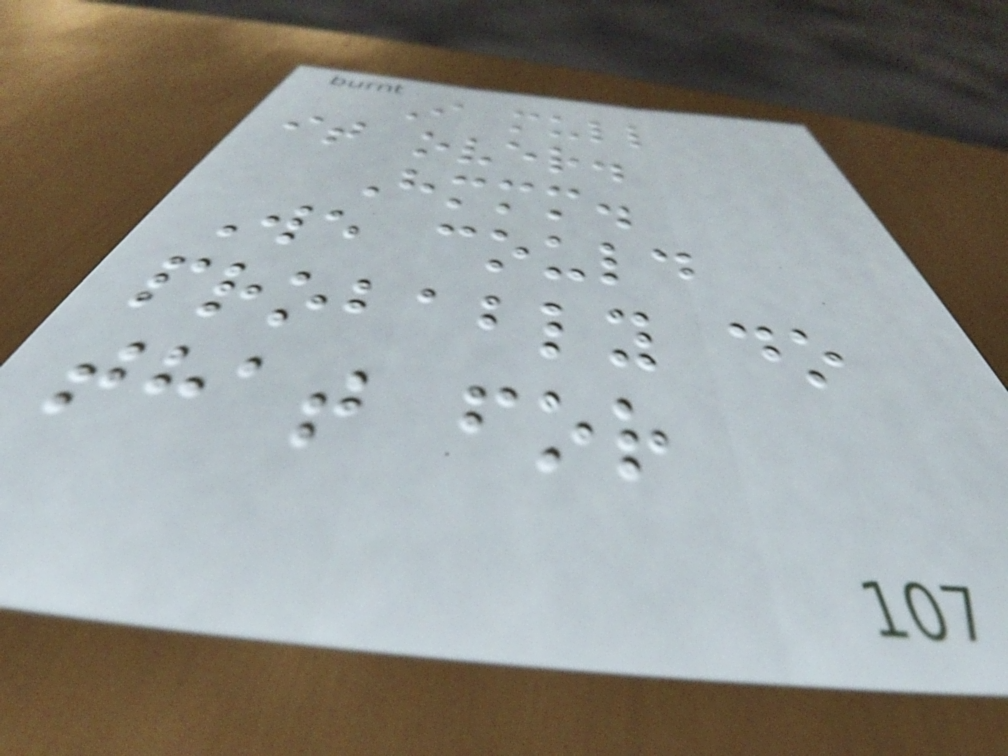I mull
it over.
Hmmm.
We could
probably do
that for
